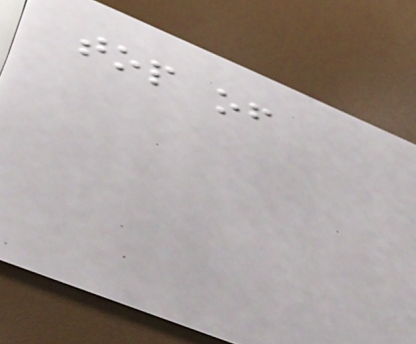top of
